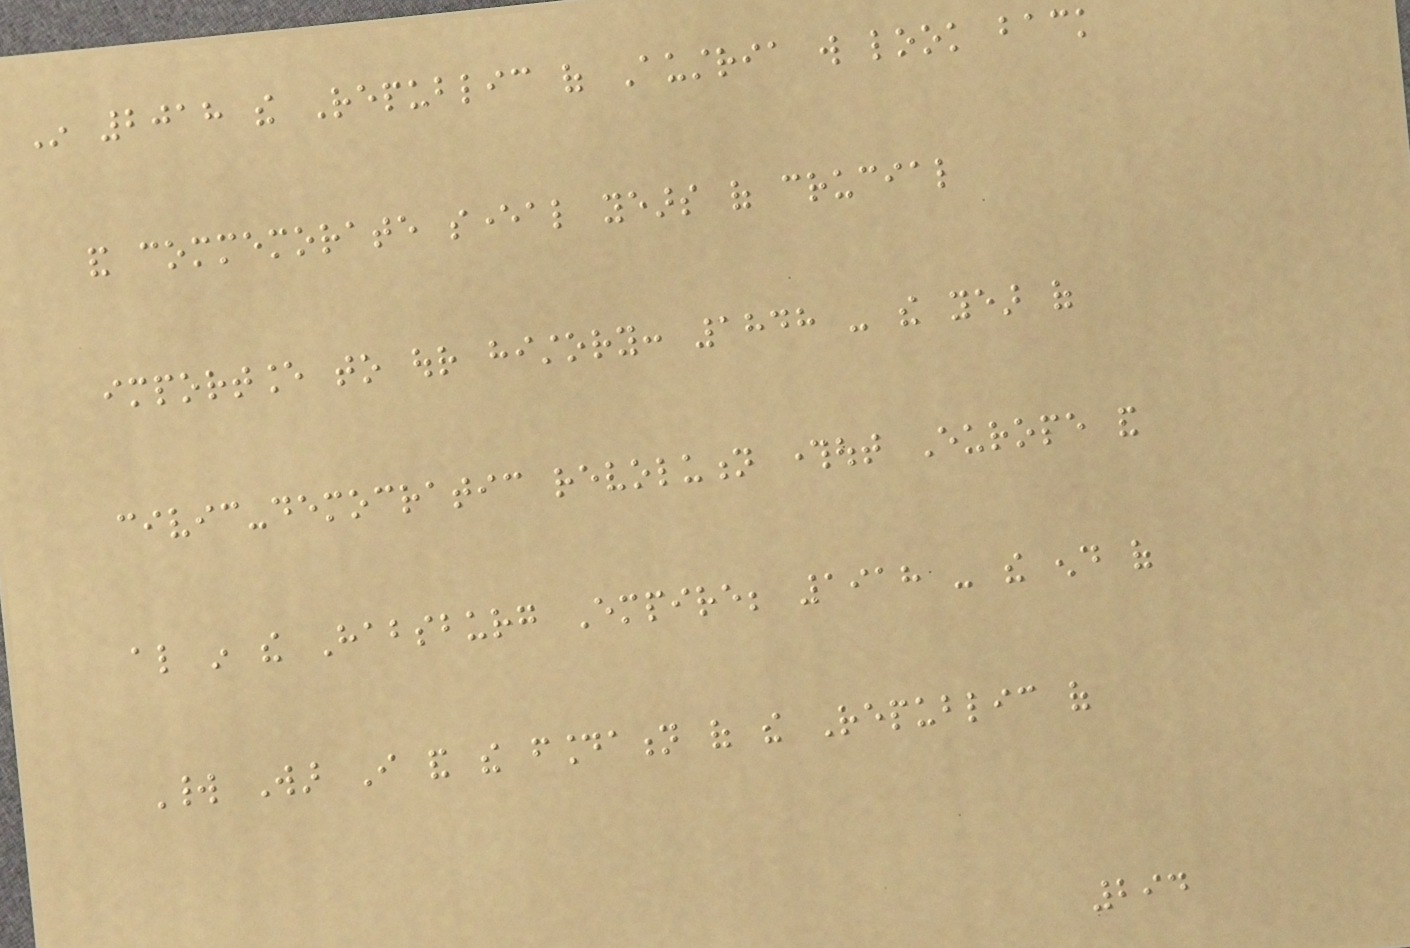In 2018 the Republic of Austria will look back
and commemorate several years of crucial
importance to our history: 1848 - the year of
civic-democratic revolution throughout Europe and
also in the Habsburg Empire; 1918 - the end of
World War I and the foundation of the Republic of
294
